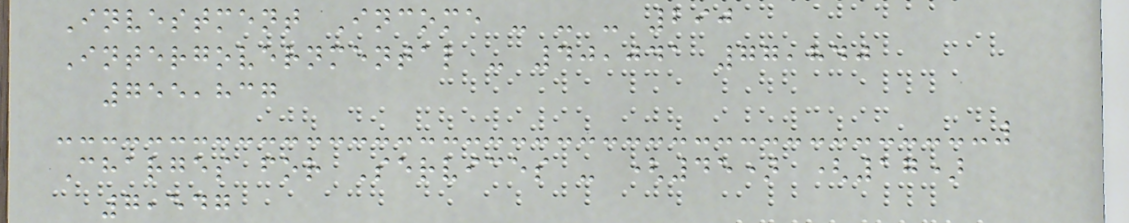Investment Income - - - 290
Intergovernmental - 40,041 77,840
755,837
Charges for Services - (45) (17)
7,547
